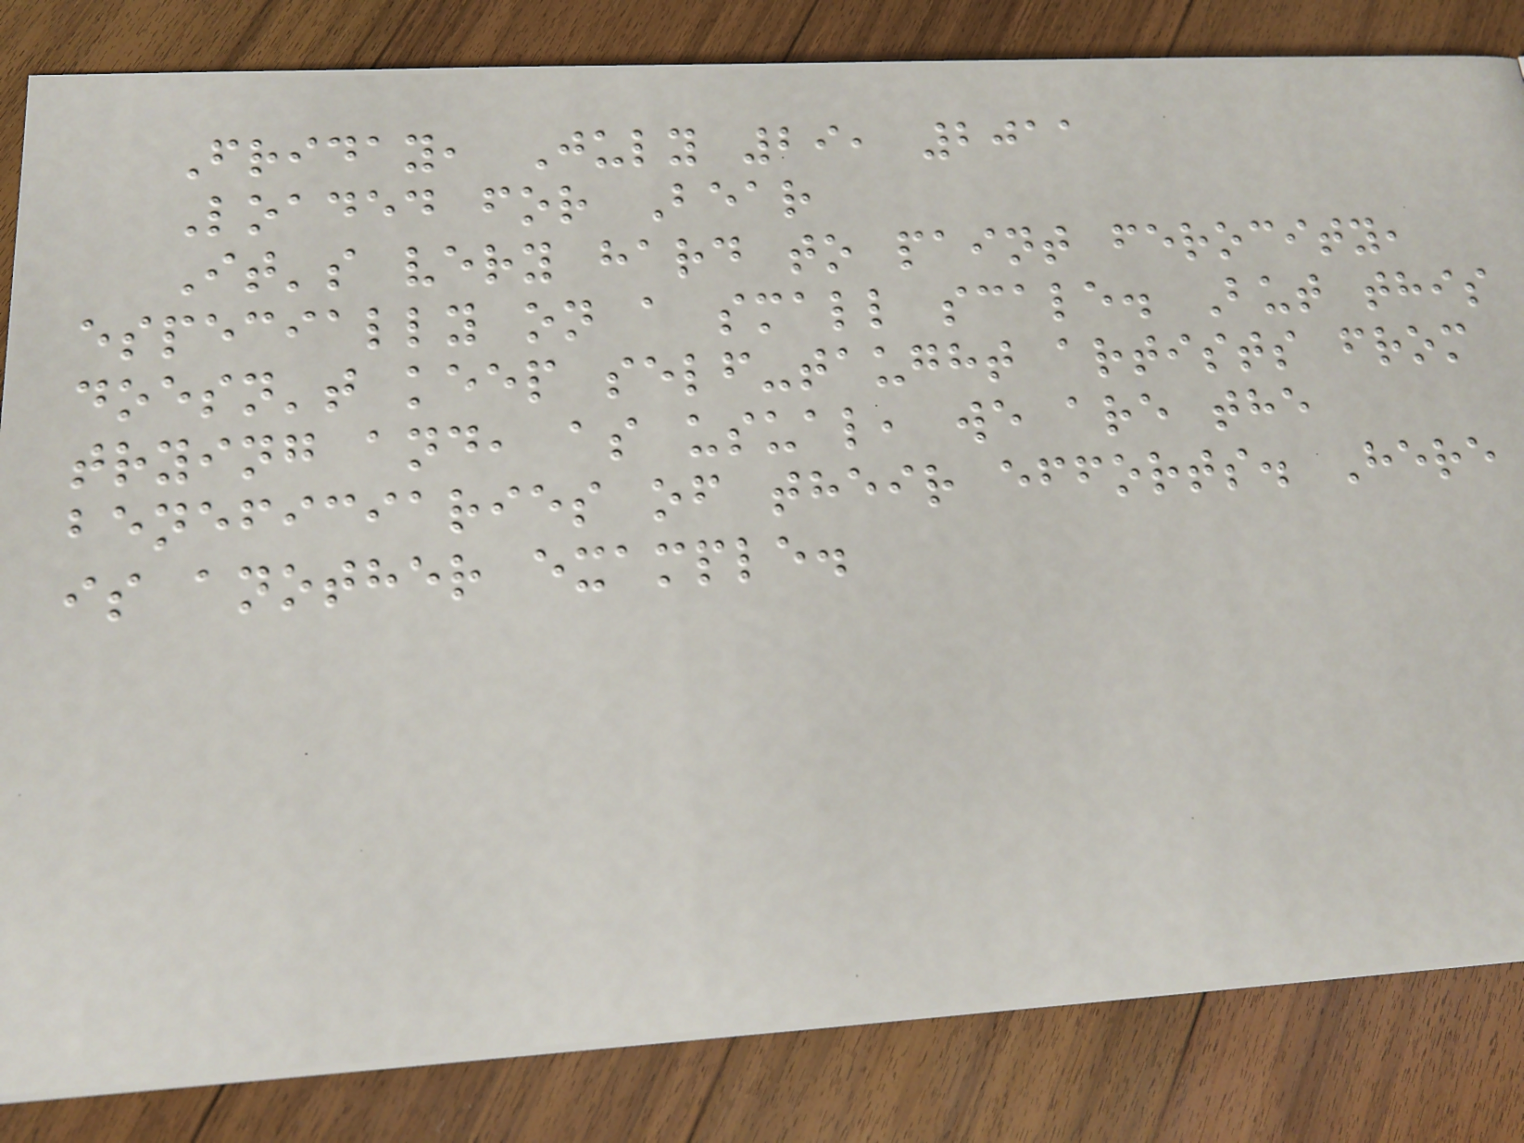Friday, July 29, 2011
Loaded for Bear
It's very hard to paint ferocity,
especially on a small scale. But this
doesn't keep self-taught artists from
trying and, as usual, we are the
beneficiaries of their efforts. Here
is another example.
